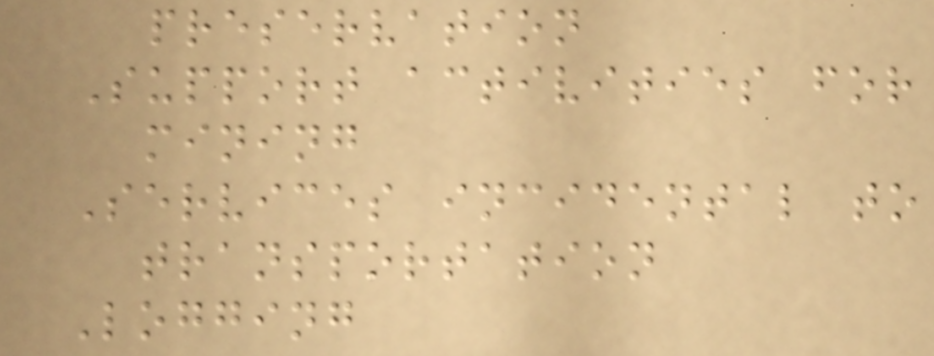preservation
Support activities for
mining
Services incidental to
transportation
Logging
